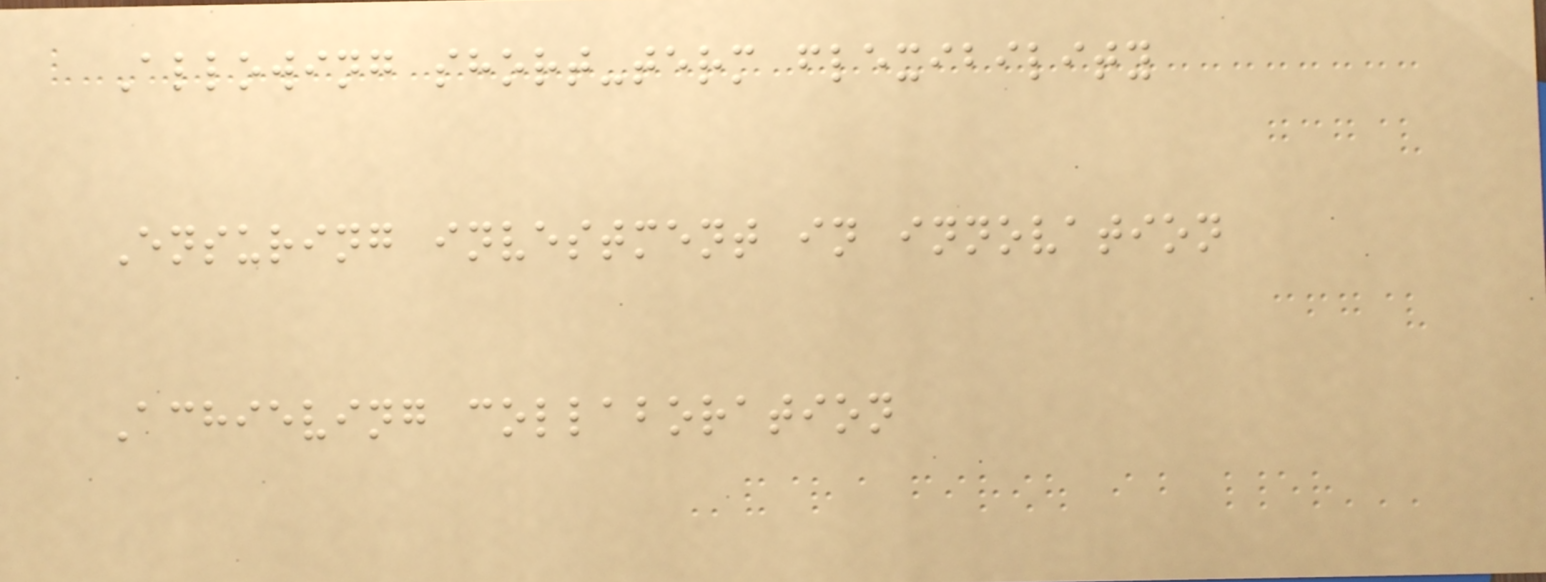Allowing short-term flexibility
Ensuring investment in innovation
Achieving collaboration
